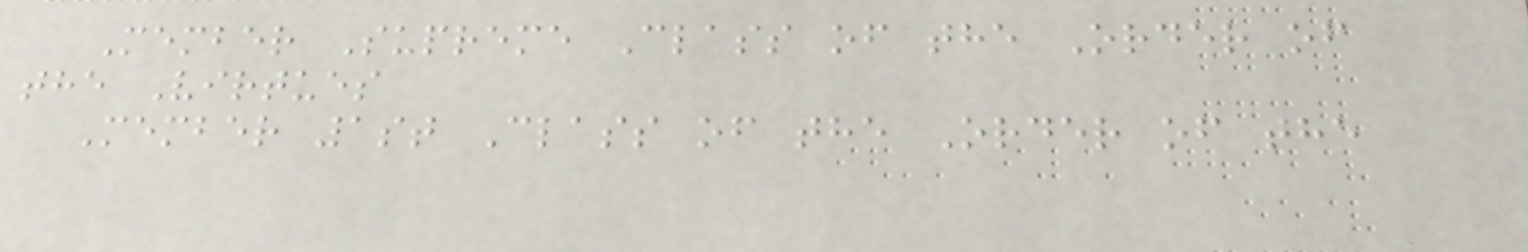Member Supreme Class of the Order of
the Virtues
Member 1st Class of the Order of the
